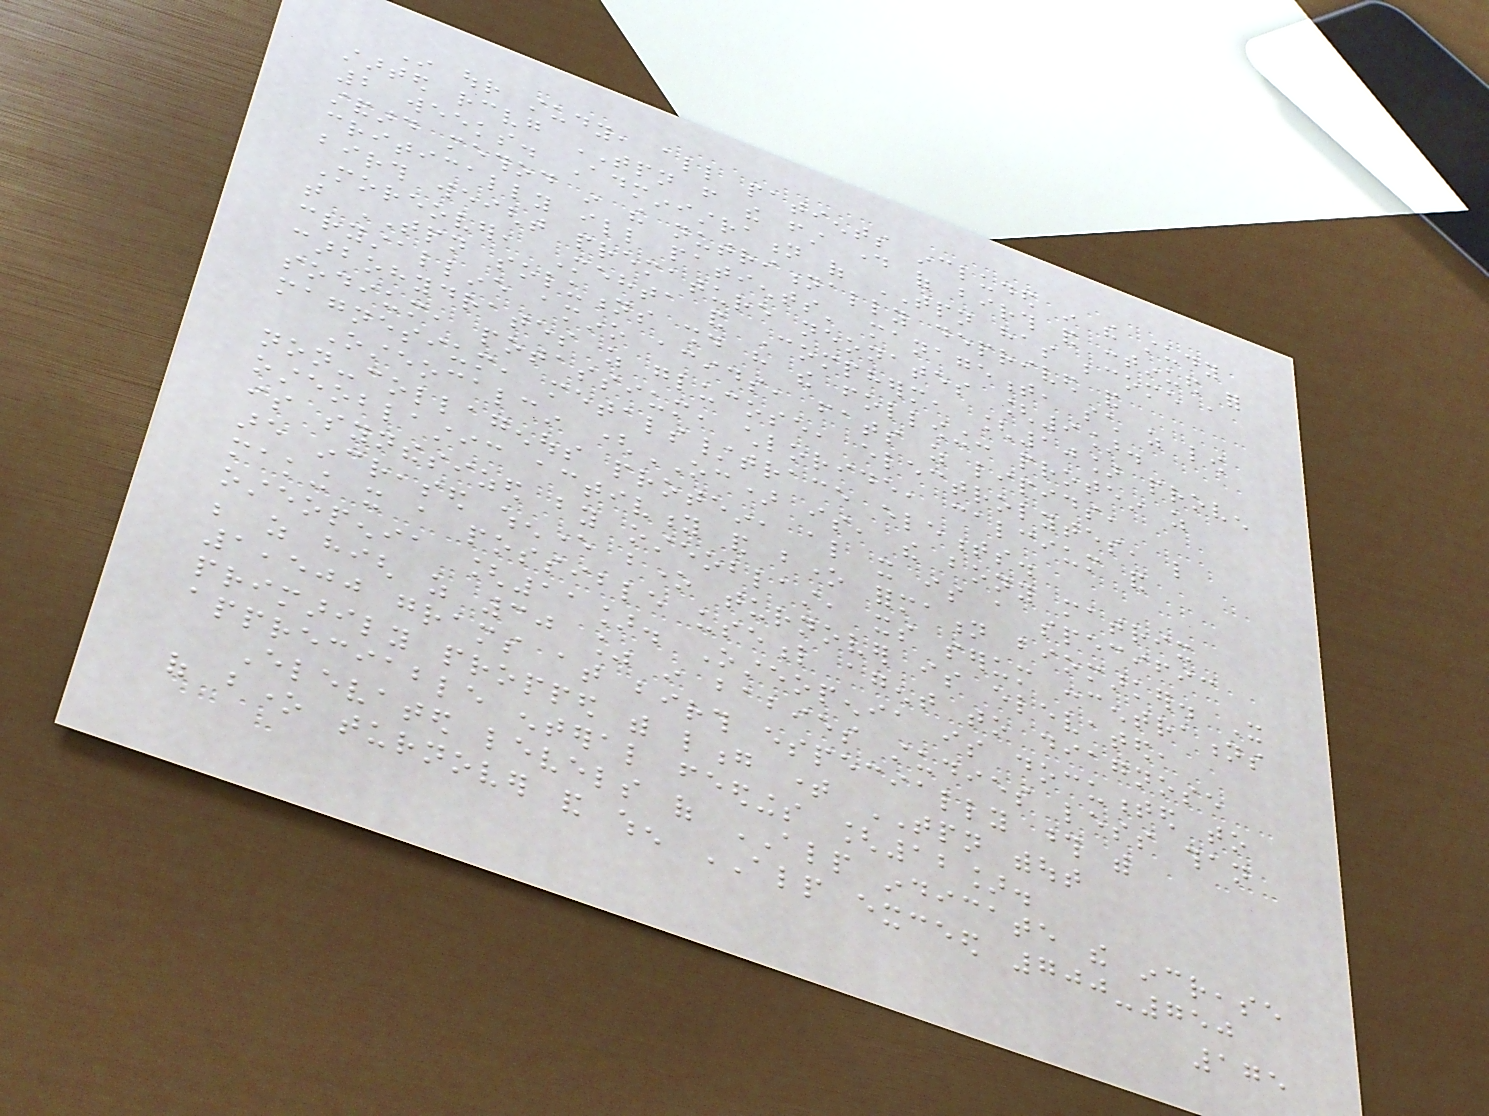In our study, all patients included in the study
started receiving TPN from the first day of birth and continued for
2 weeks. Administration of TPN has become a
standard method in the nutritionally deprived and
critically ill patients' management, such as low
birth weight premature neonates [9].
Moreover, Mehta and Compherm, [10] proven
that TPN solutions should have the following: protein as
crystalline amino acids, fats as lipids,
carbohydrates as glucose, electrolytes, like
sodium, potassium, chloride, calcium and
magnesium, metals/trace elements.
Osteocalcin (OC) is, the bony matrix
non-collagenous protein, also it is a specific
osteoblastic activity and bone formation biomarker. It
is synthesized by osteoblast, its serum concentrations
are increased whenever bone turnover is elevated,
making it a possible useful agent to diagnose
osteopenia [11]. Osteopenia is documented to
be as high as 30 % in babies studies less than
1,500 grams at birth especially those with
primarily propped with long time TPN without
appreciable enteral feedings [12].
Elevated levels of ALP indicate the increase
of bone turnover and when ALP exceed 700-750
175
